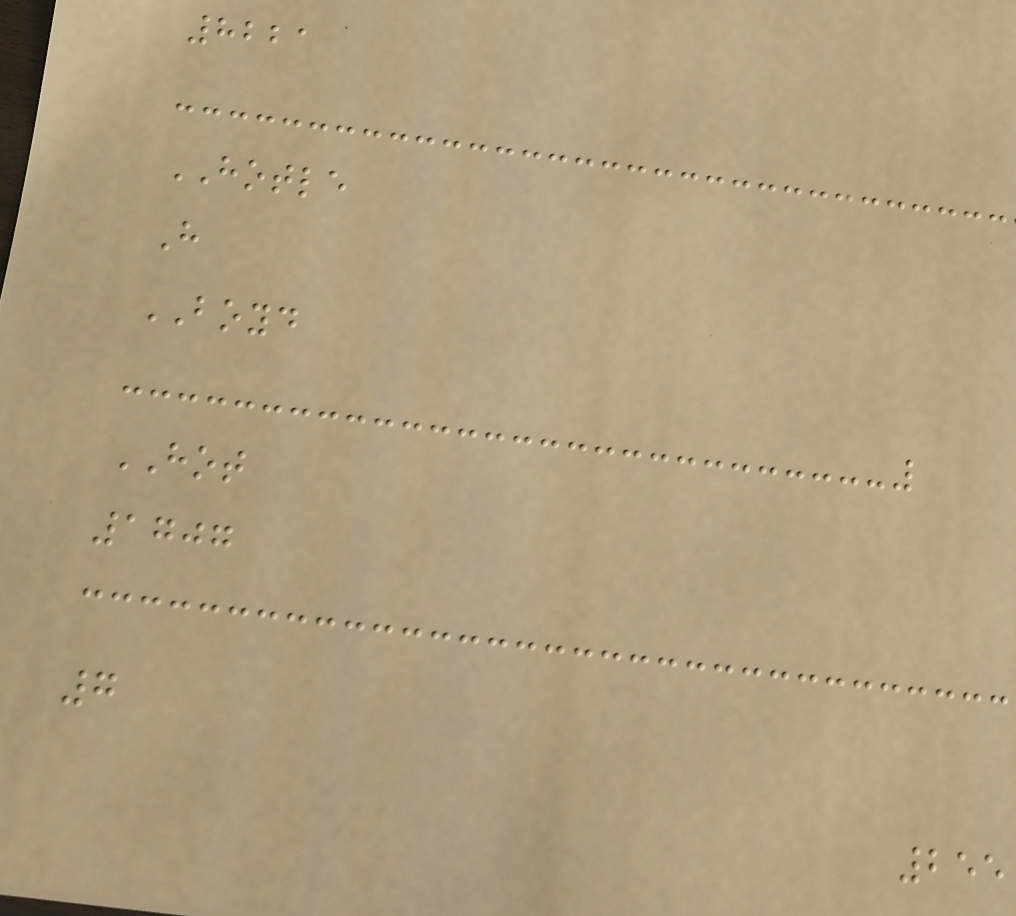8221
HOTLE
H
BOYD
HOT
1707
7
255
